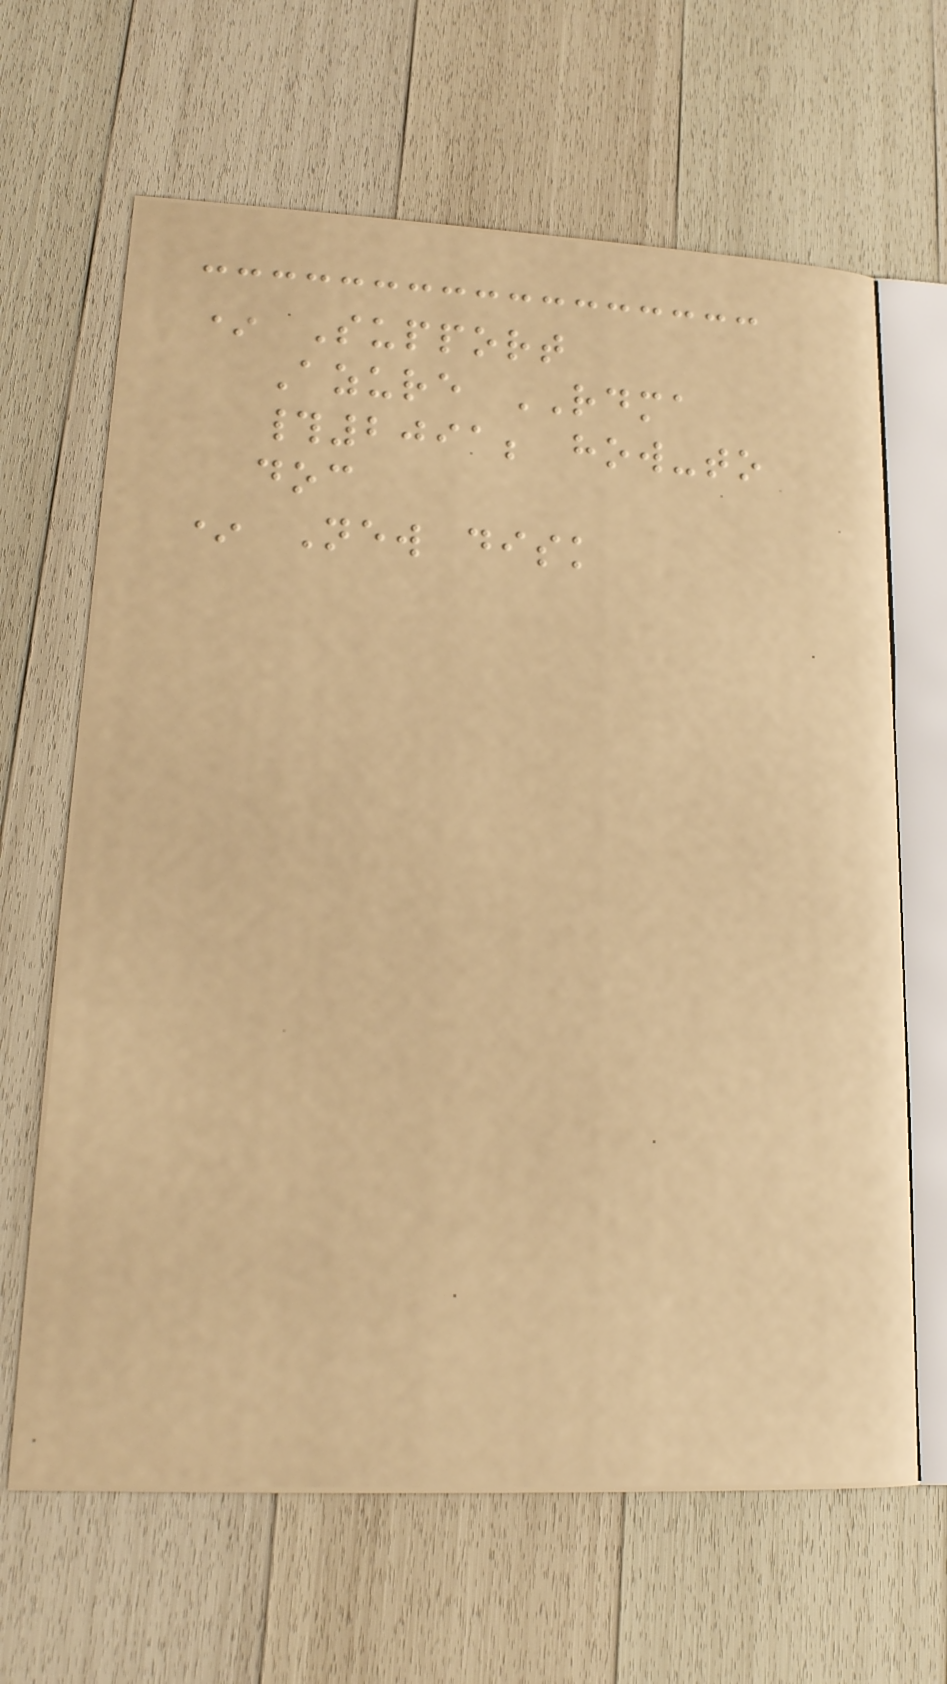* Support
Azure RDMA
#2091; how-to
doc
* New disk
